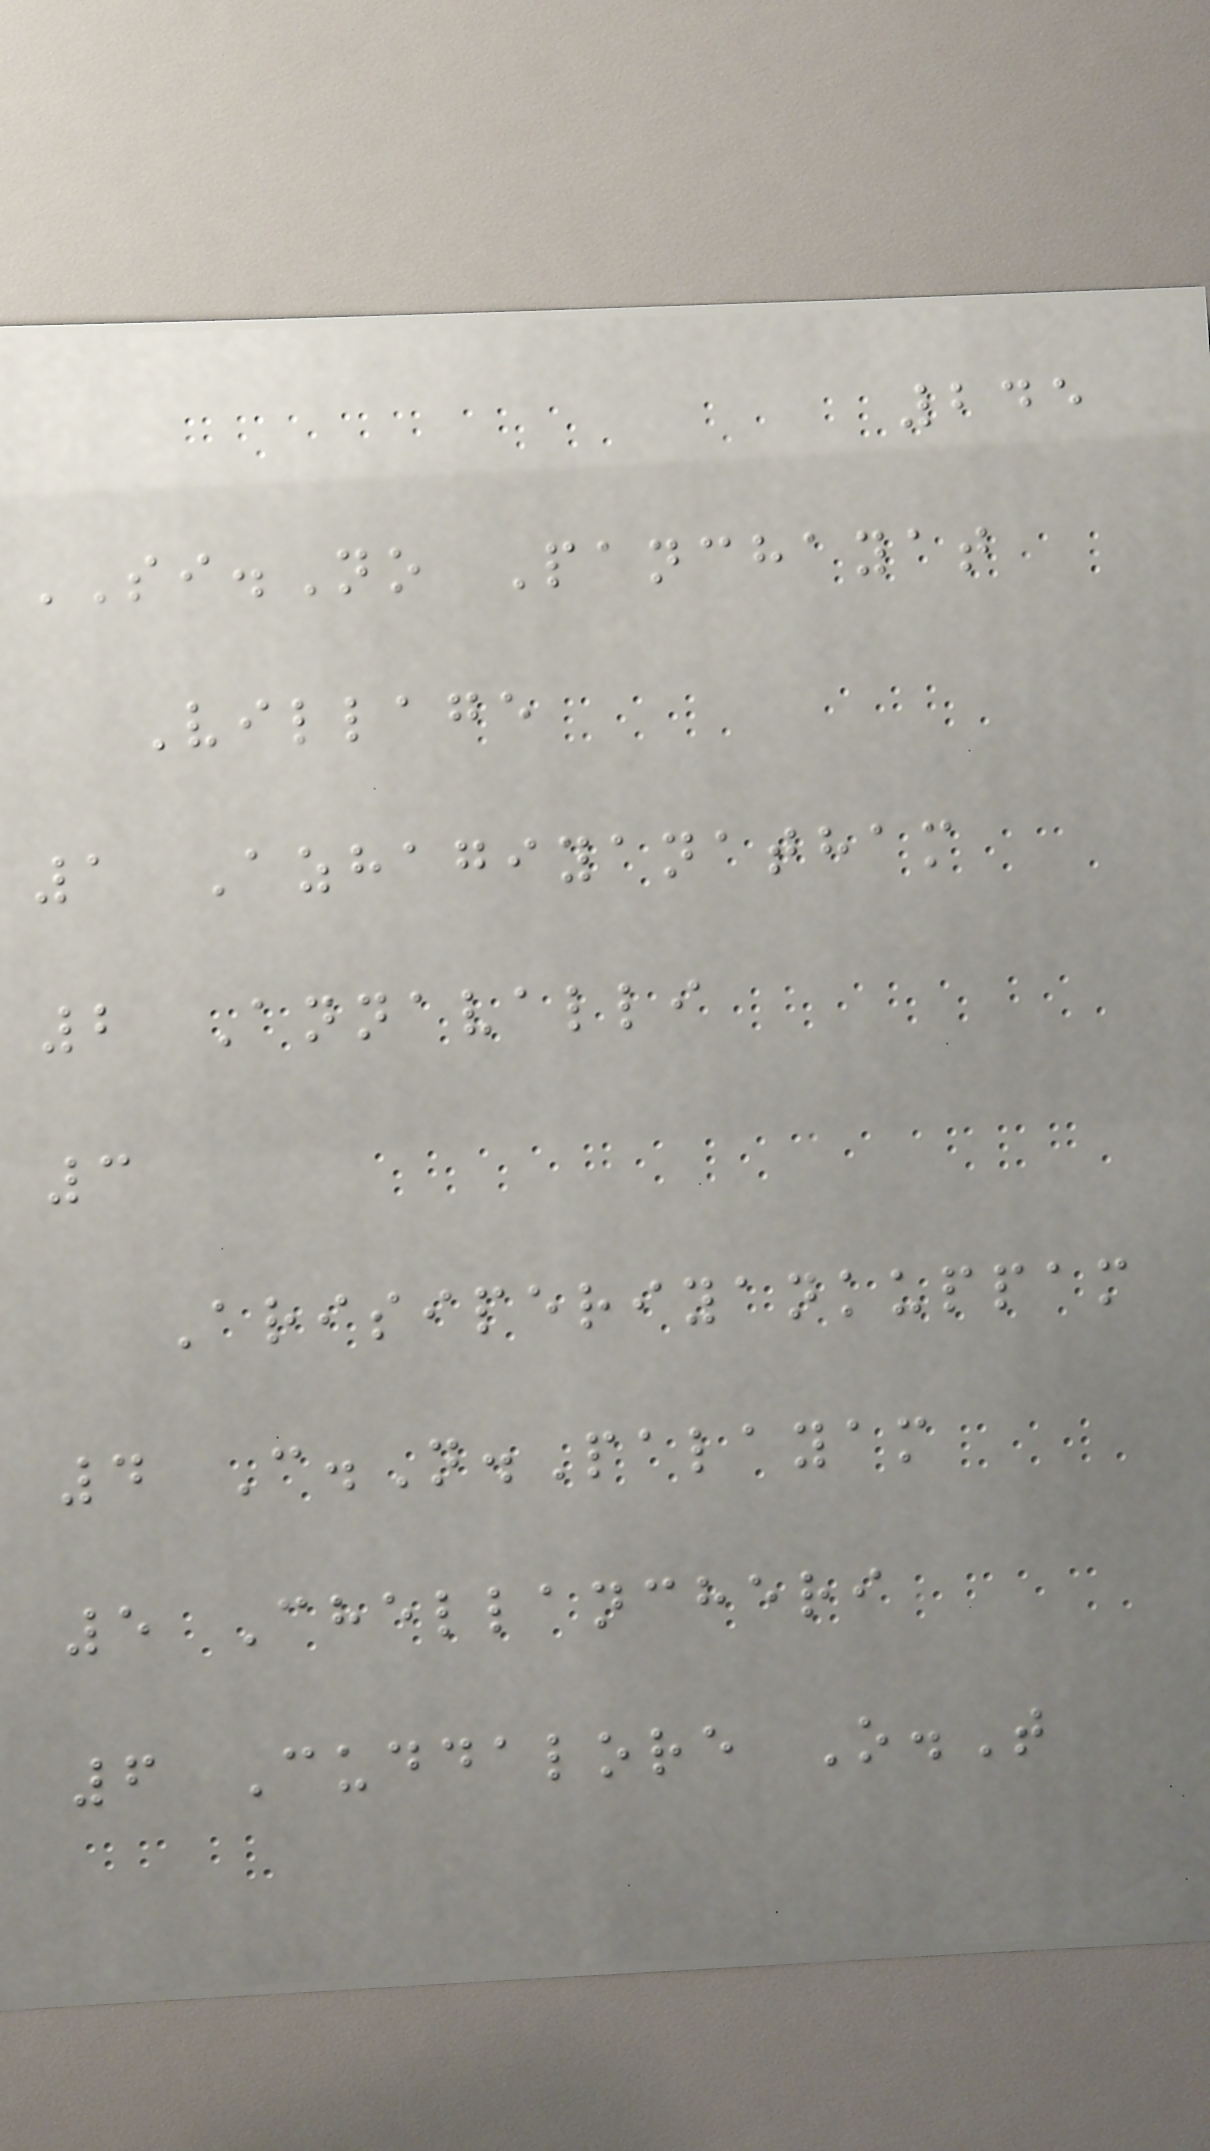245
SI.No Panchayat
Village
1 Azhagiyanatham
2 Annavalli
3
Arisiperiyankuppam
4 C.N.Palayam
5 Chellancheri
6 Cuddalore O.T
